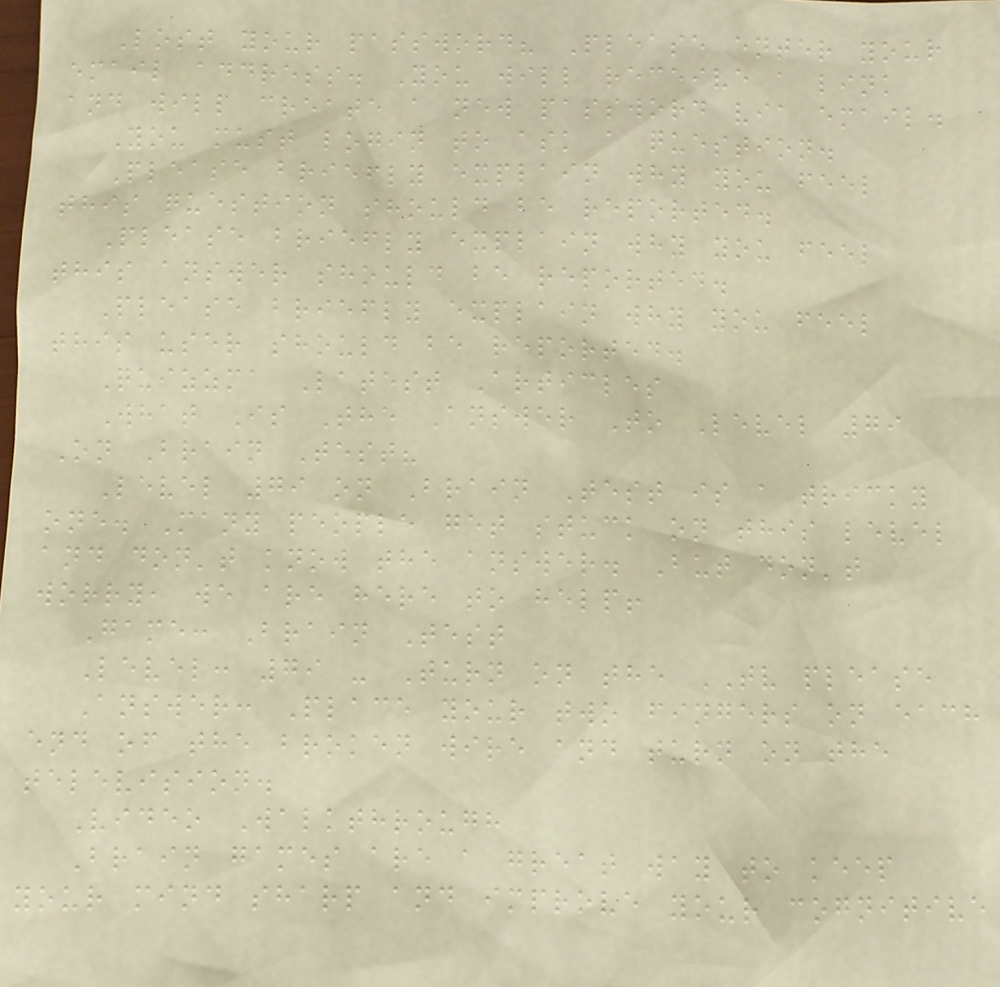Lost your password? Please enter your
email address. You will receive a link
and will create a new password via email.
You must login to ask a question.
Please briefly explain why you feel
this question should be reported.
Please briefly explain why you feel
this answer should be reported.
Please briefly explain why you feel
this user should be reported.
Quizzma Latest Articles
What Is The Answer To Level 79
On Brain Test?
Level 79 on Brain Test is a tricky
one. Many people get stuck on this level
and don't know the answer. But don't
worry, we are here to help!
Game: Brain Test
Level: 79 - Turn on the TV please
Answer: Place your two fingers on each
end of the broken wire and turn on the
television.
Video Walkthrough
Brain games are a great way to keep
your mind sharp and improve your cognitive
